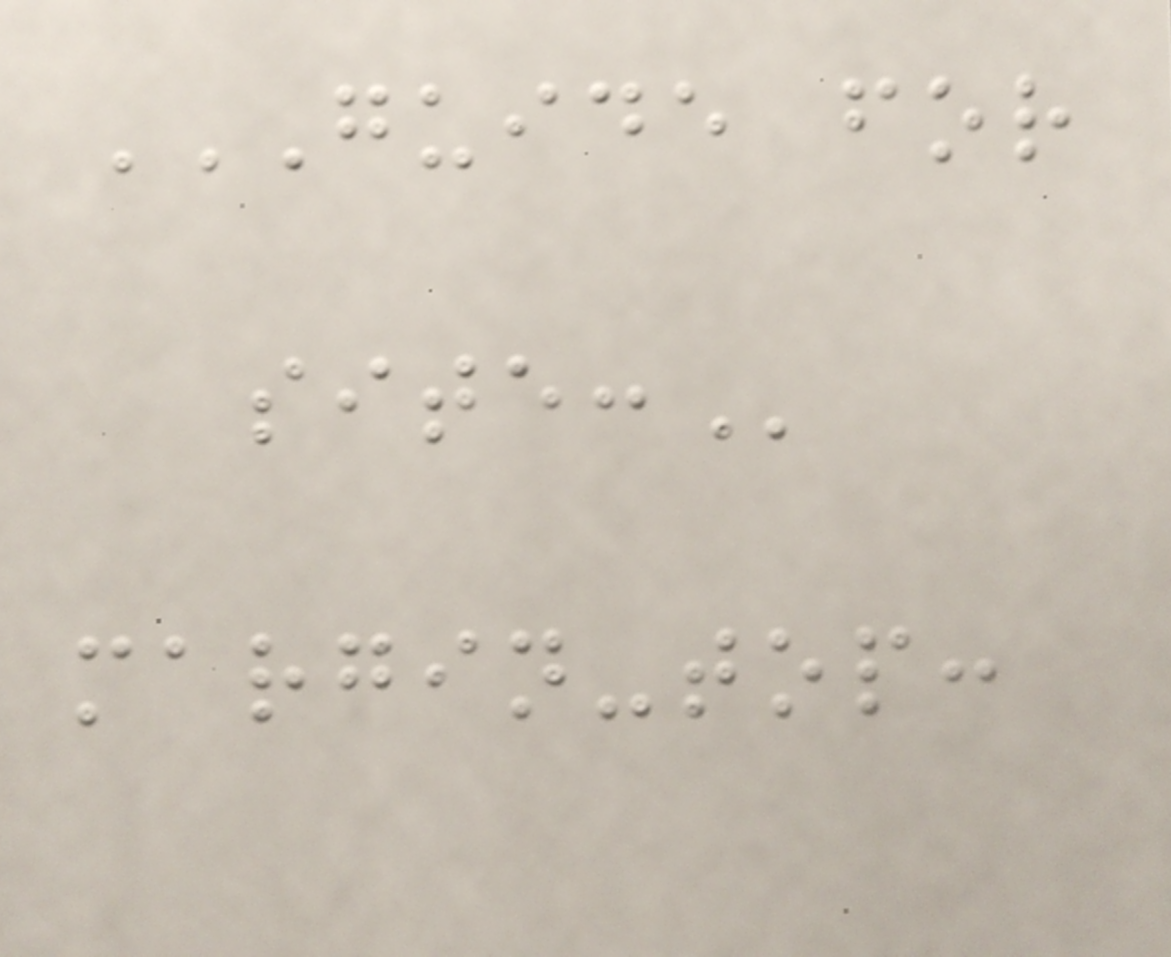GUIDE FOR
SITE:
margin-top:
